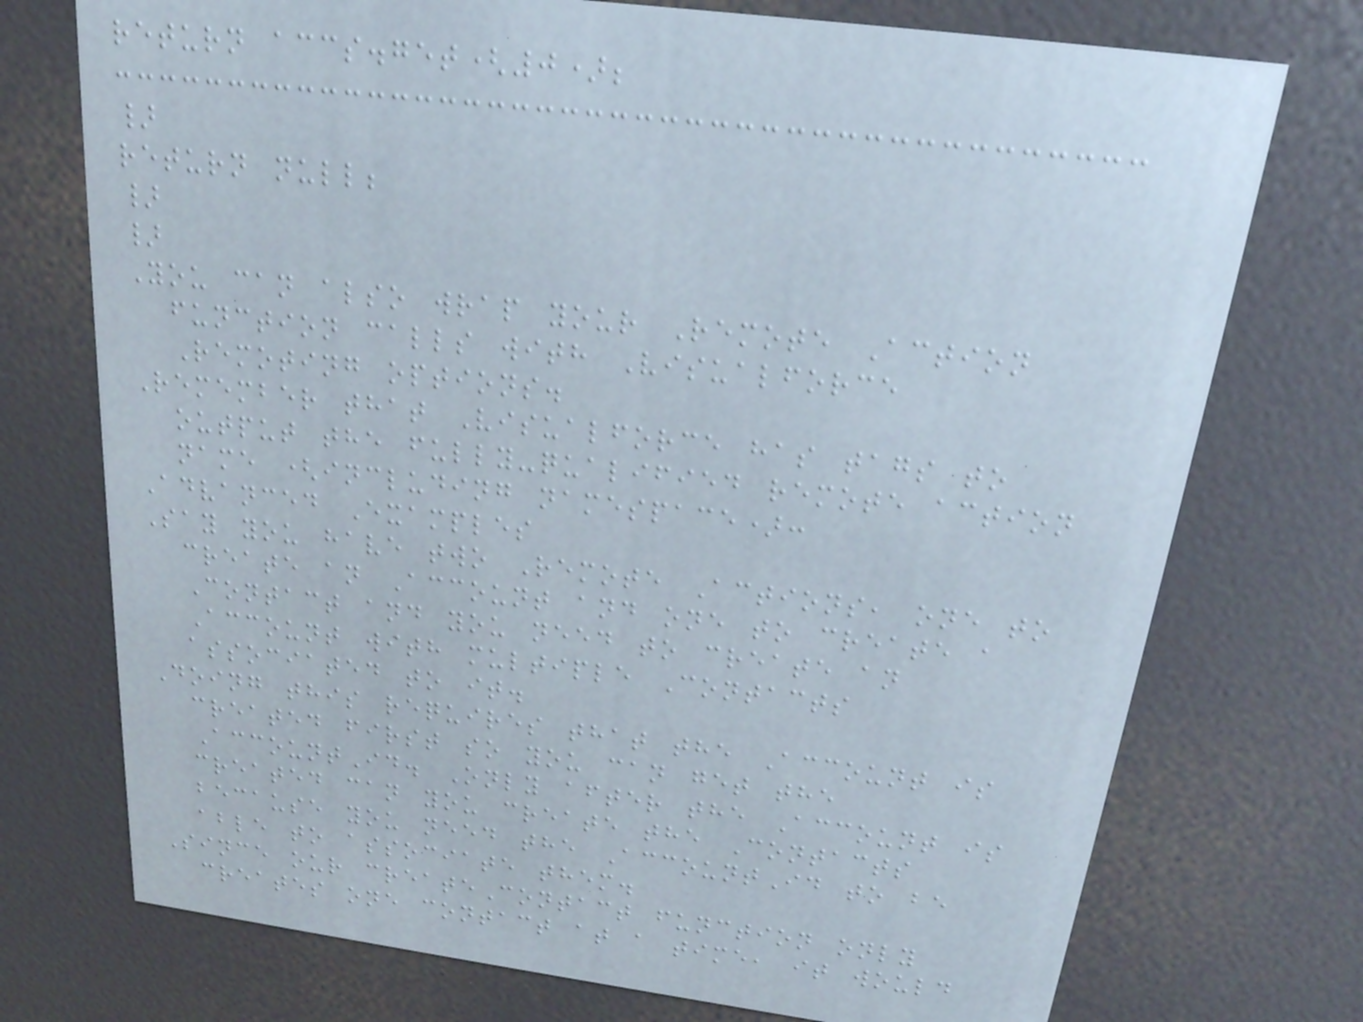return accs.get(0);
}
return null;
}
}
You can also wrap your Remote Action
function calls with Visualforce
Remoting options.
Remember that Visualforce has tags to
output the fully-qualified remote action
name (including namespace):
Advanced Examples
Say you have two Remote Actions, one to
create an Account and one to create a
Contact and you need to create an
Account with multiple Contacts
associated to it.
Doing this requires that the Account is
created first so you can get the
AccountId. Only after the Account is
created can you create the Contacts
because you need the AccountId to be
able to associate them.
Since our createContact function only
creates one contact at a time, it would
